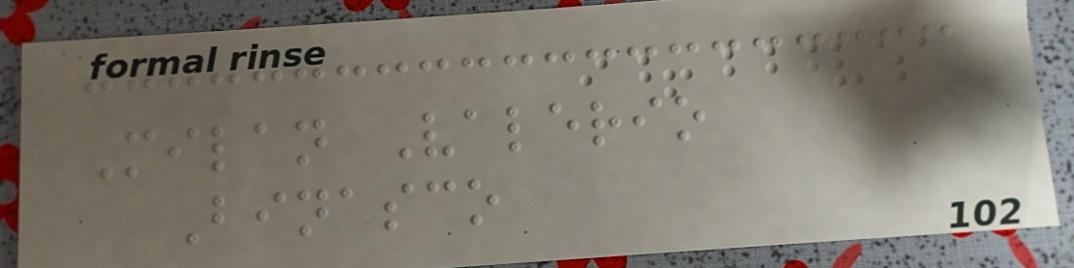Milan Valerio
Binasco
